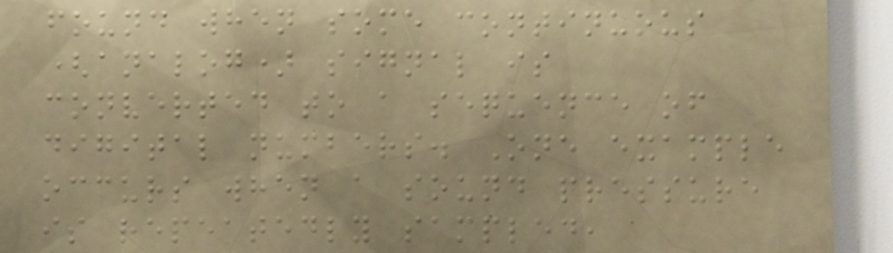found when some continuous
(analog) signal is
converted to a sequence of
digital numbers. One example
occurs when a sound pressure
is repeatedly sampled,
